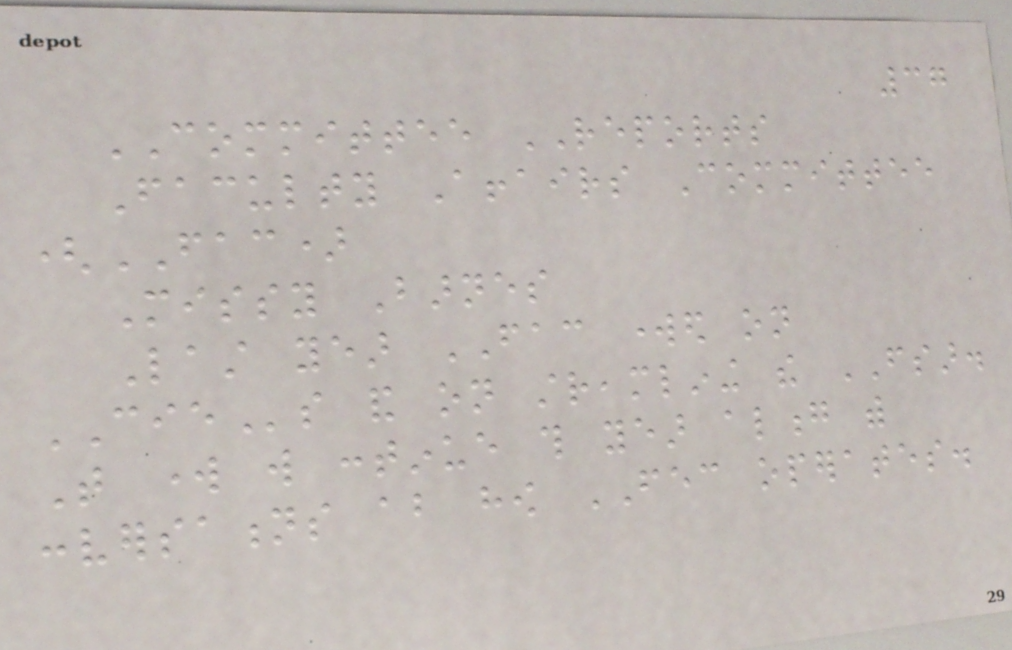37
COMMITTEE REPORTS
Faculty Affairs Committee
(FAC)
Missy Barnes
Last year FAC worked on
CIEs and on streamlining the FSAR.
That work will continue this year along with
conversations about how FEC operates.
